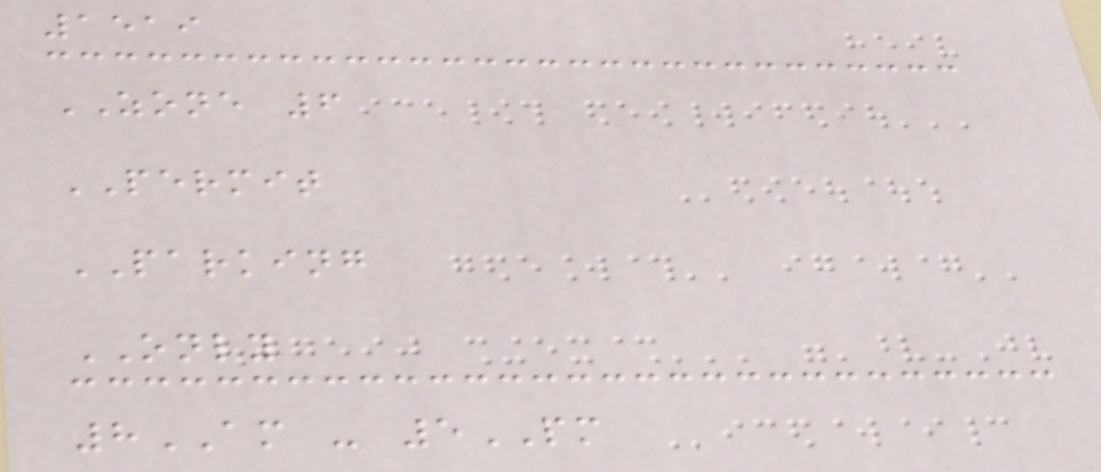1519
ZONE 6
PERMIT
PARKING
ONLY
8AM - 5PM
